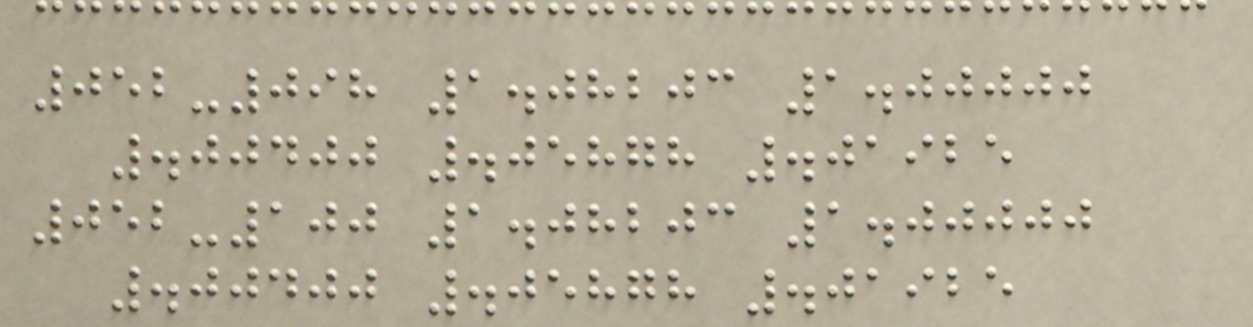052-098 1.08203 1.00000
.00400 .05878 .01925
052-100 1.08203 1.00000
.00400 .05878 .01925
